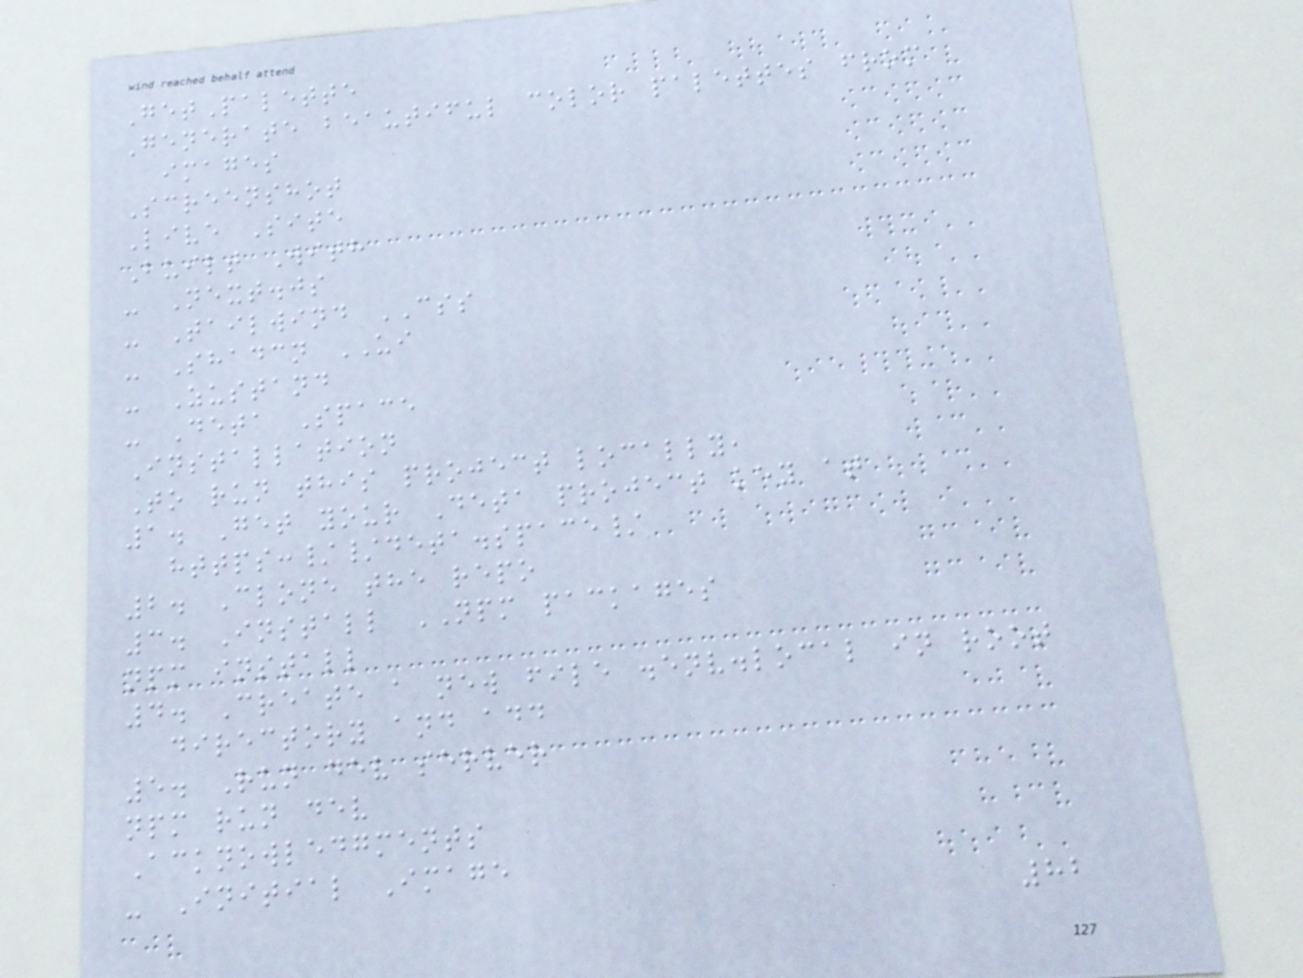GetPalette
Generate beautiful color palettes from
images
Screenshot
Live Site
Built With
- Next.js
- Tailwind CSS
- Shadcn UI
- Zustand
- Deta Space
Installation
To run this project locally,
1. Get your Deta project key at
https://deta.space/
2. Clone the repo
3. Install NPM packages
npm install
4. Create a new file .env.local in root
directory and add
5. Run dev server
npm run dev
Acknowledgments
- Initial Image
82
